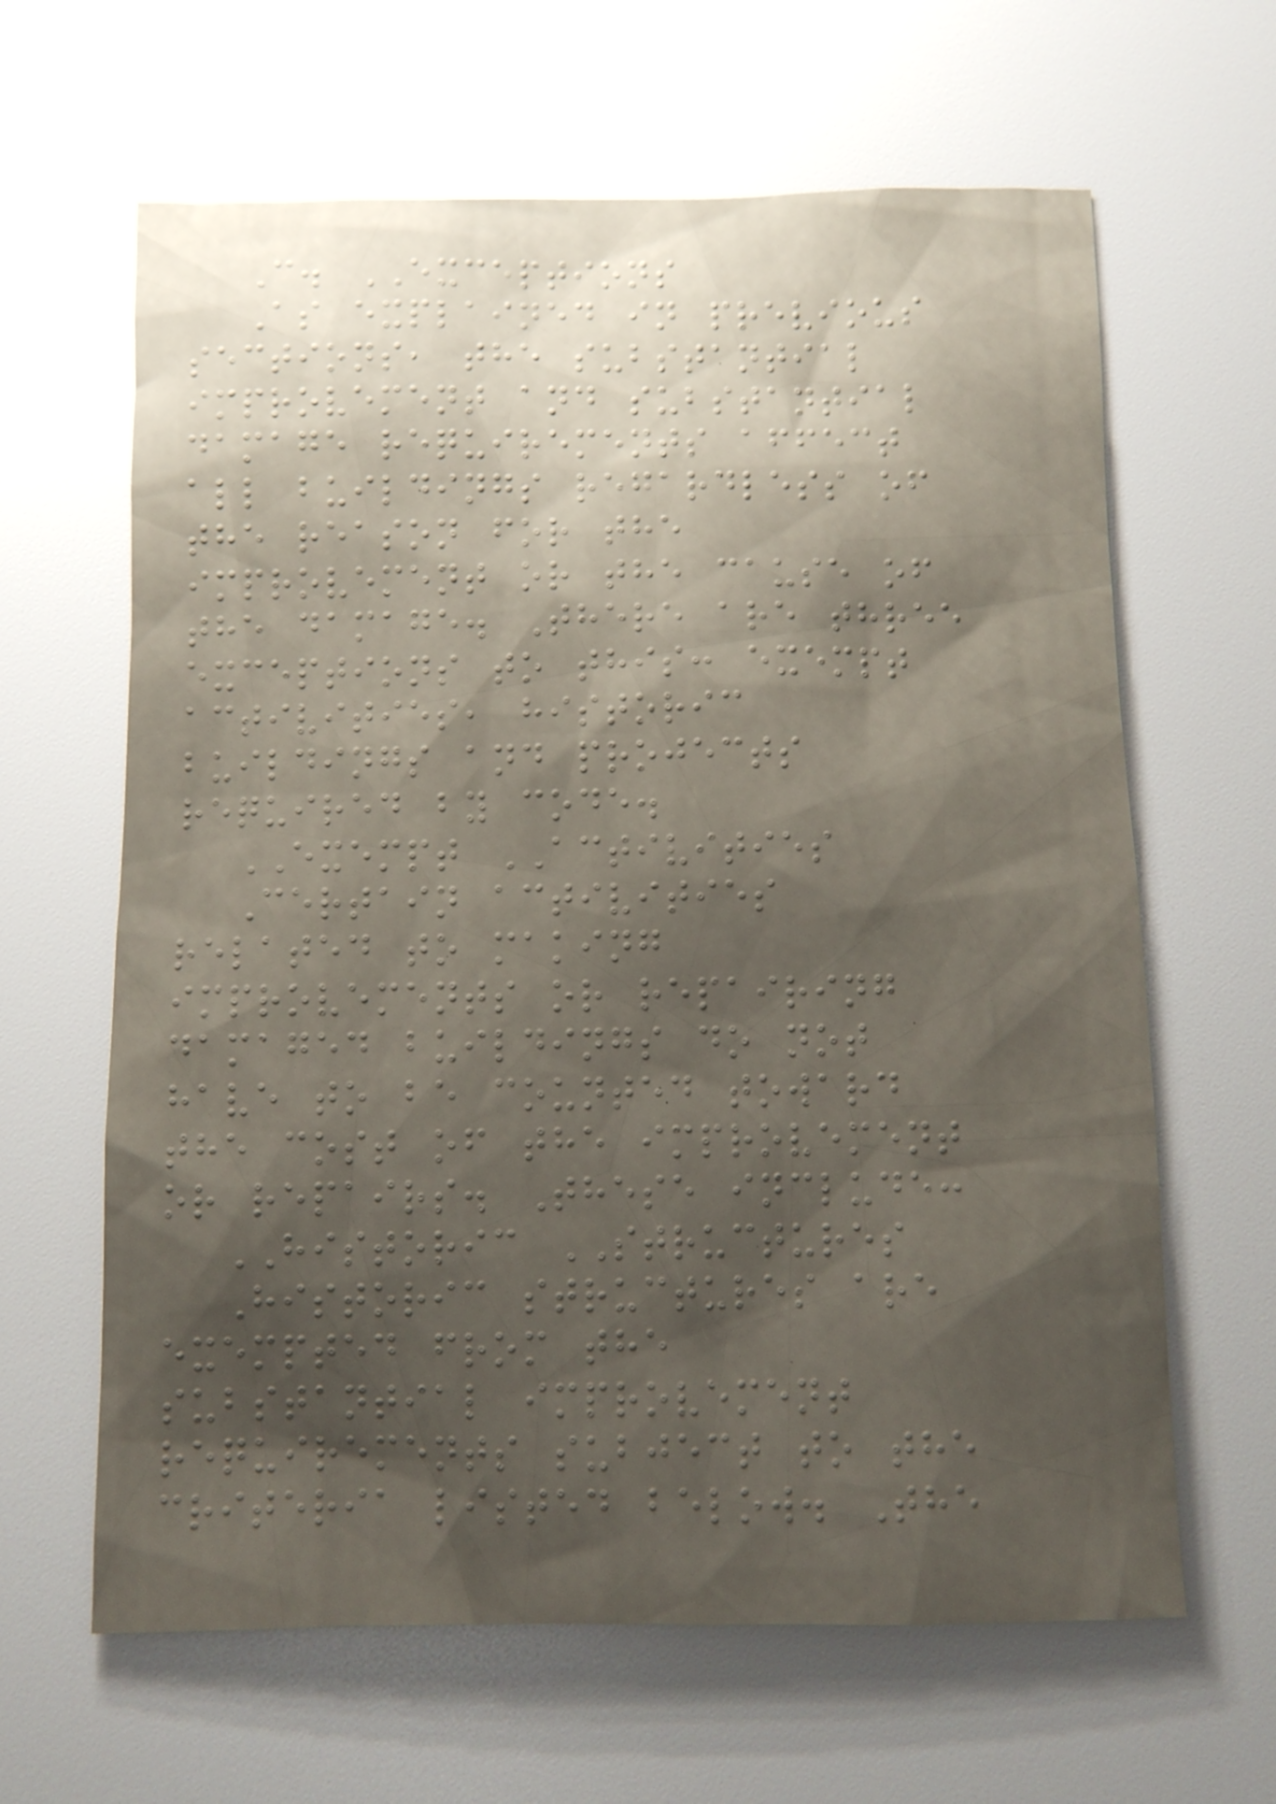C. EXCEPTIONS
As explained in previous
sections, the substantial
improvement and substantial
damage requirements affect
all buildings regardless of
the reason for the
improvement or the cause of
the damage. There are three
exceptions to this: exempt
activities, historic
buildings and projects
required by code.
EXEMPT ACTIVITIES
Certain activities
related to making
improvements or repairing
damaged buildings do not
have to be counted toward
the cost of the improvement
or repairs. These include:
HISTORIC STRUCTURES
Historic structures are
exempted from the
substantial improvement
requirements subject to the
criteria listed below. The
